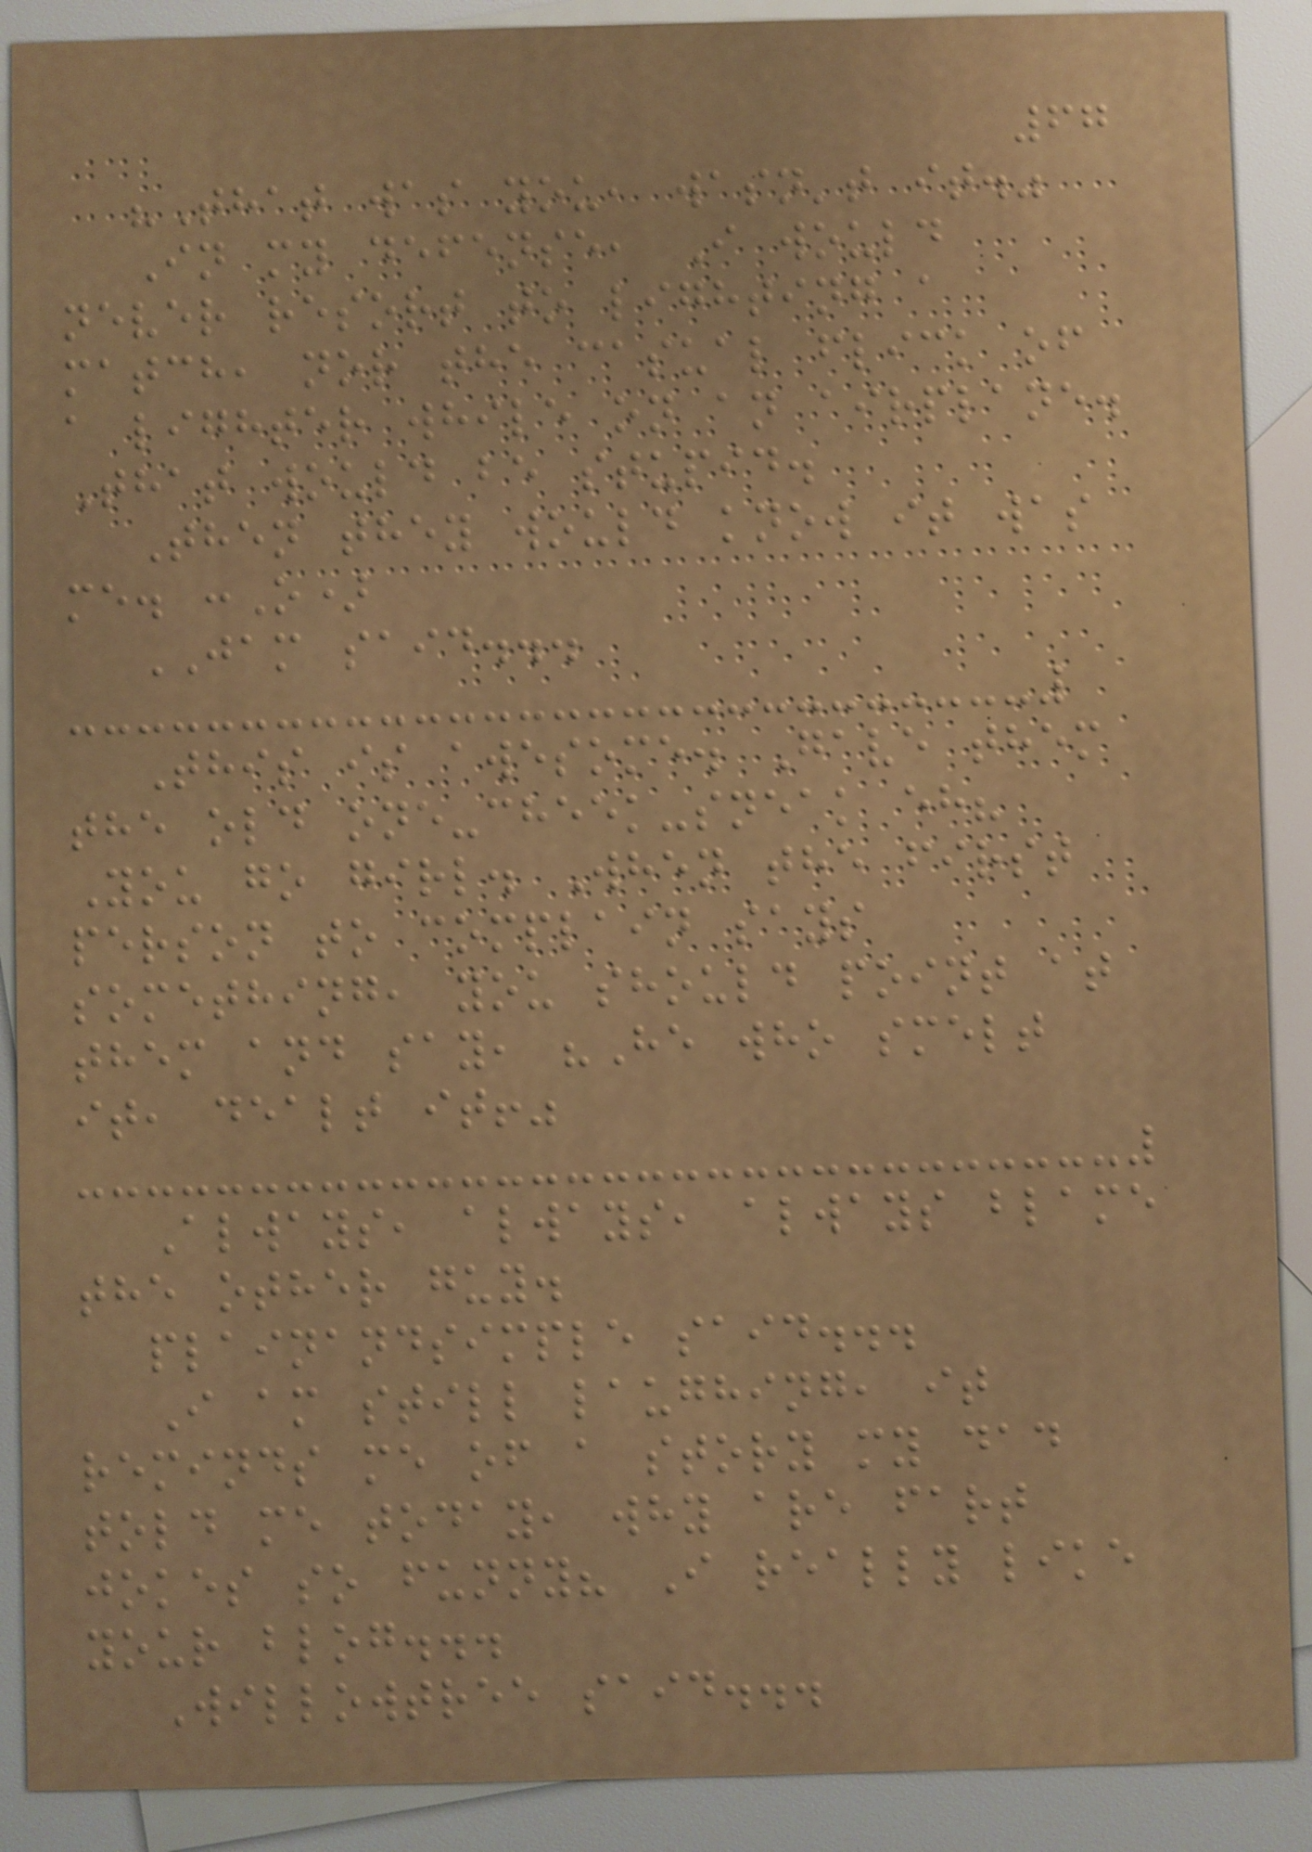67
"That was you, wasn't it."
In my defense, I would
never resort to lighting a
match, nor the casual flick of
a lighter while on an airplane.
That would be stupid.
Then they would know it was
me. :O)
JAM said...
This is awesome. Gave them
the old one-cheek-sneak eh?
You go girl. When the first
person to complain says
something, you should point at
them and say, "He who smelt
it, dealt it!"
Always, always, always blame
the other guy.
plainandsimple said...
I am still laughing, it
reminds me of a story my dad
told me today, why are fart
jokes so funny? I really like
your blog...
Willowtree said...
